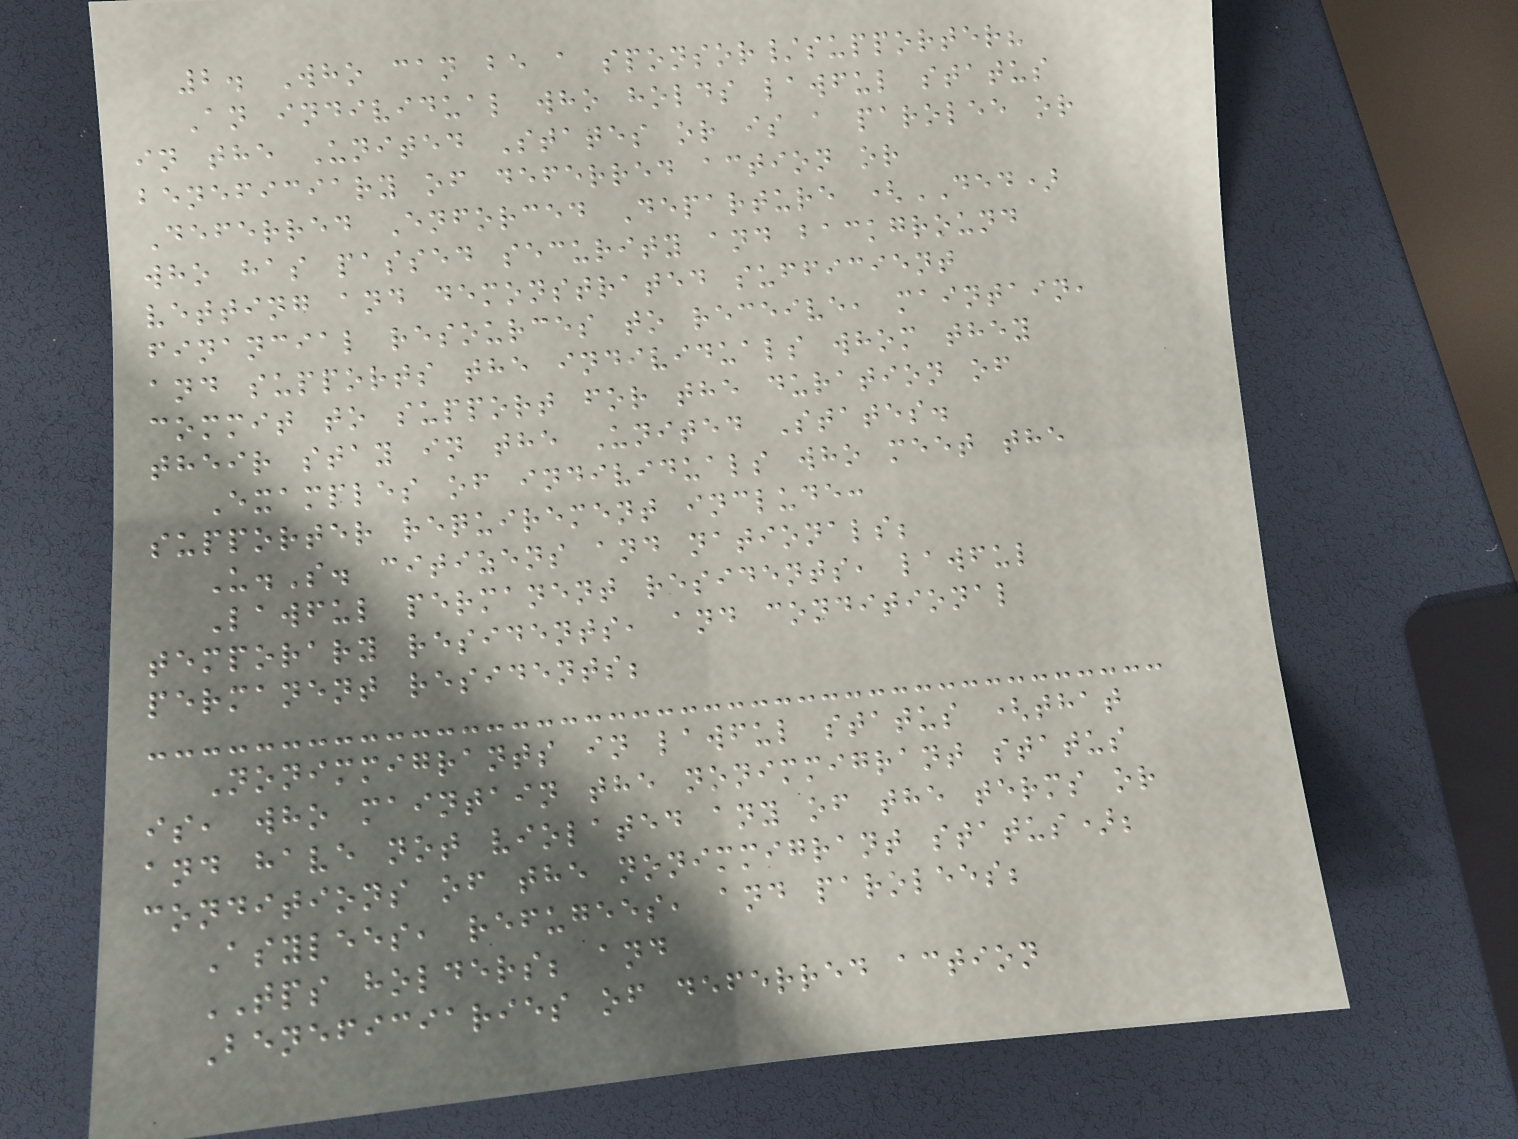2. Who can be a sponsor/supporter?
An individual who holds lawful status
in the United States or is a parolee or
beneficiary of deferred action or
Deferred Enforced Departure (DED)
who has passed security and background
vetting and demonstrated sufficient
financial resources to receive, maintain,
and supports the individuals whom they
commit to support for the duration of
their stay in the United States.
Examples of individuals who meet the
supporter requirement include:
U.S. citizens and nationals;
Lawful permanent residents, lawful
temporary residents, and conditional
permanent residents;
Nonimmigrants in lawful status (that
is, who maintain the nonimmigrant status
and have not violated any of the terms or
conditions of the nonimmigrant status);
Asylees, refugees, and parolees;
TPS holders; and
Beneficiaries of deferred action
